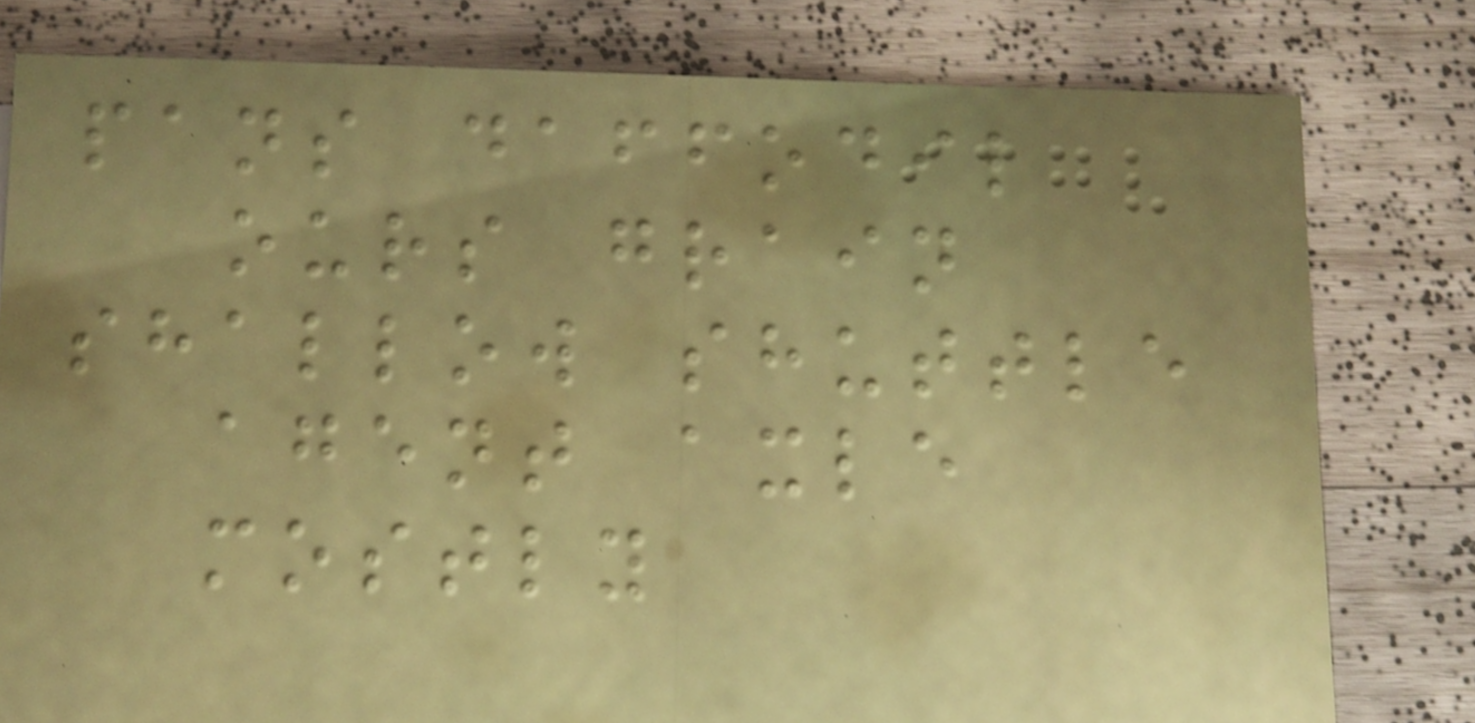pans daffodil
ours grain
shallow shuttle
agent axle
mostly
